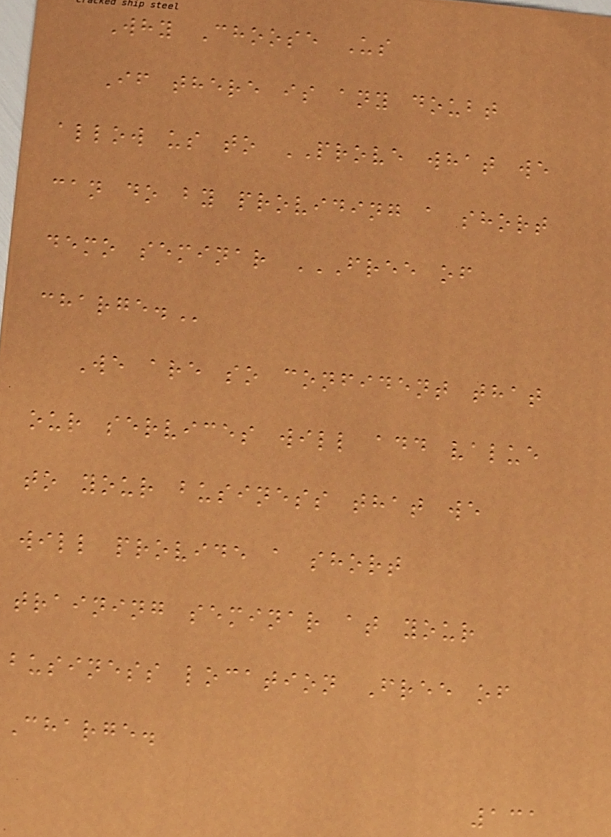Why Choose Us
If there is any doubt
allow us to PROVE what we
can do by providing a short
demo seminar FREE OF
CHARGE.
We are so confident that
our services will add value
to your business that we
will provide a short
training seminar at your
business location Free of
Charge.
131
